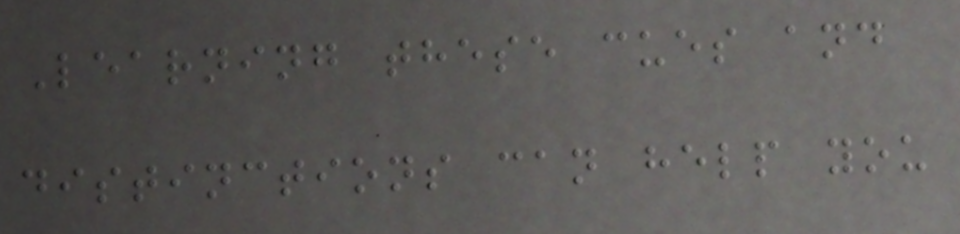Learning these cues and
distinctions can help you
